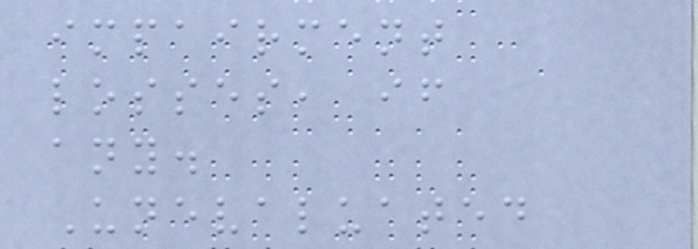impairment
losses, if
any.
Unevaluated
